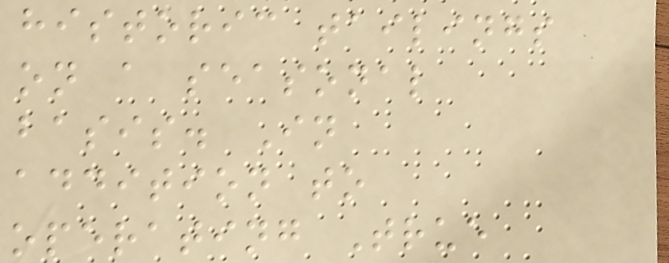historic tailings
on a seasonal
basis. In
addition to
operating True
